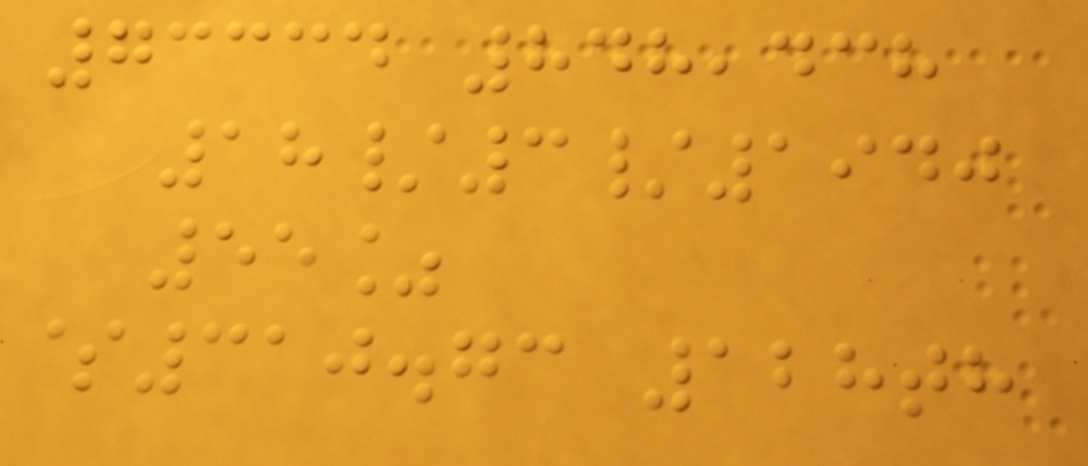73334 848,438
18/3/1940
55%
$310.73 128th
